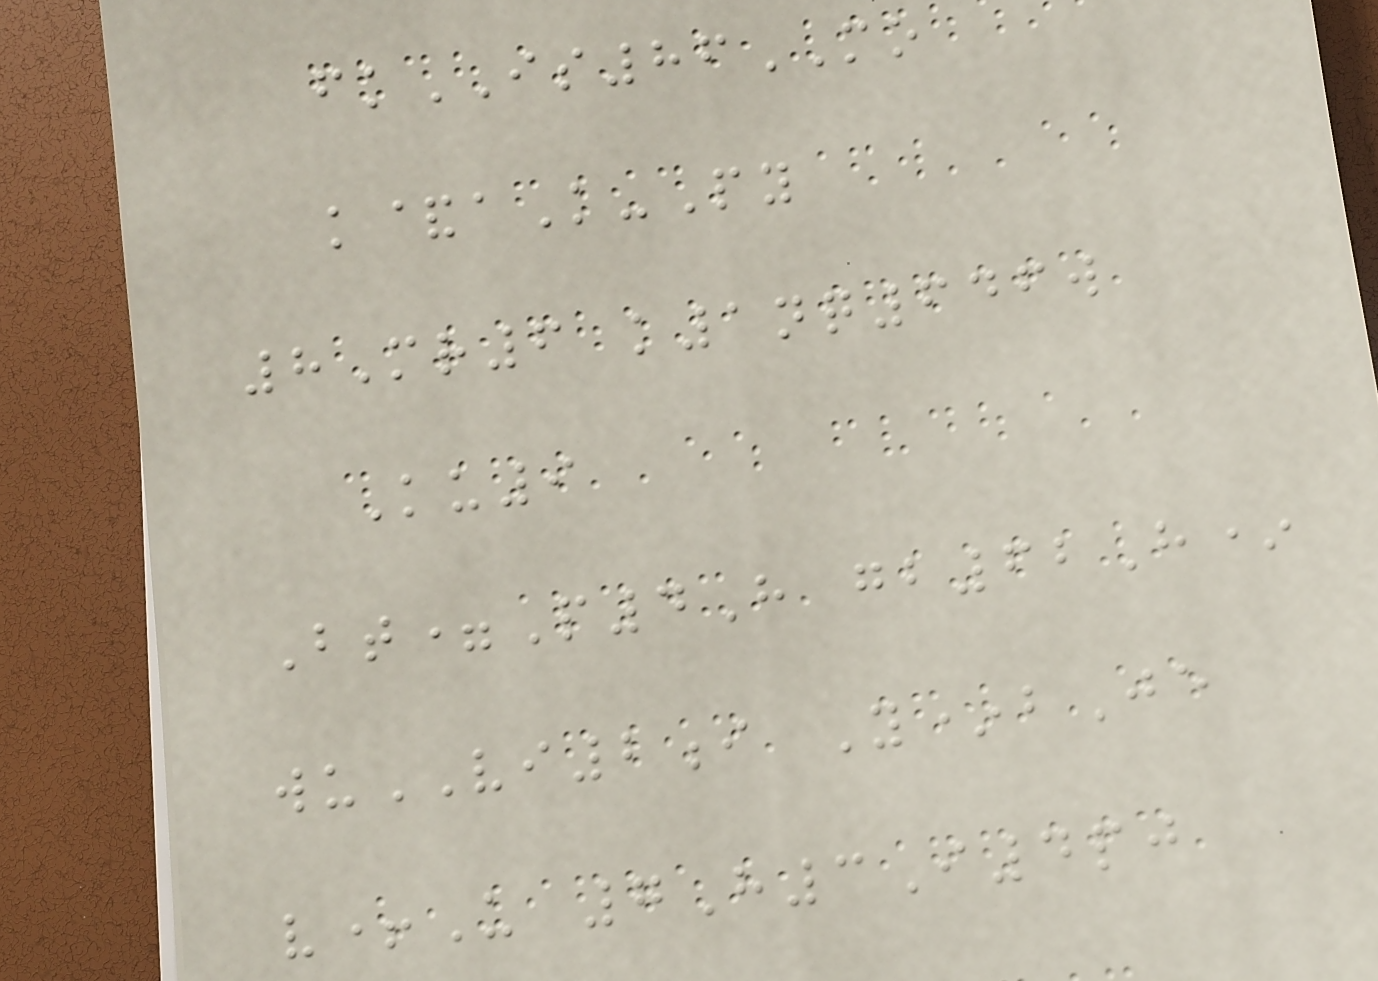fkIS86MO
k&aK-Py
8Mr6 k1nq646w
Ku9
Bt=P4H gb62H*
wuVI2i Y*bJe
v+U 7H3I4pj
